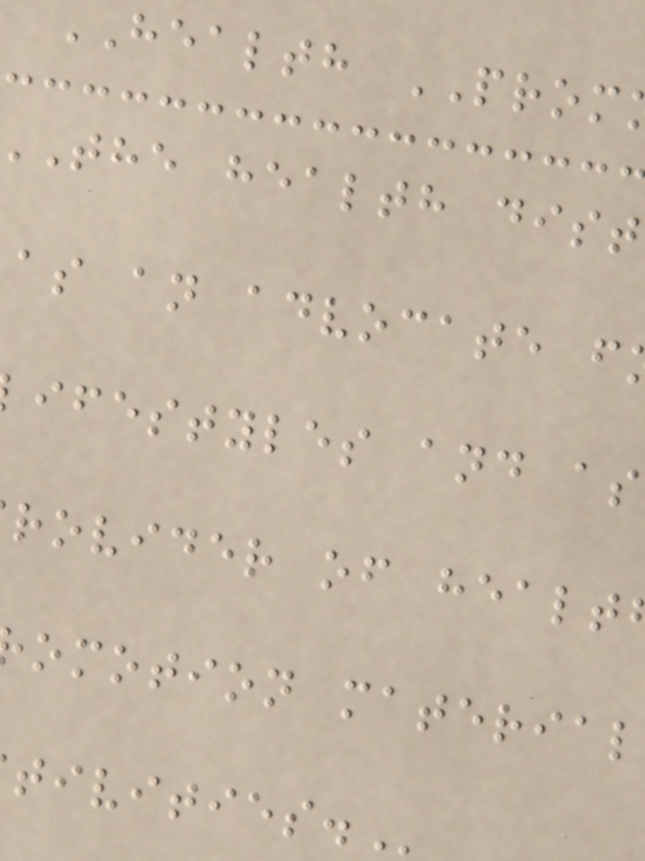health PROM
the health
as an advocate
ifestyles and as
rovider of
omotion
